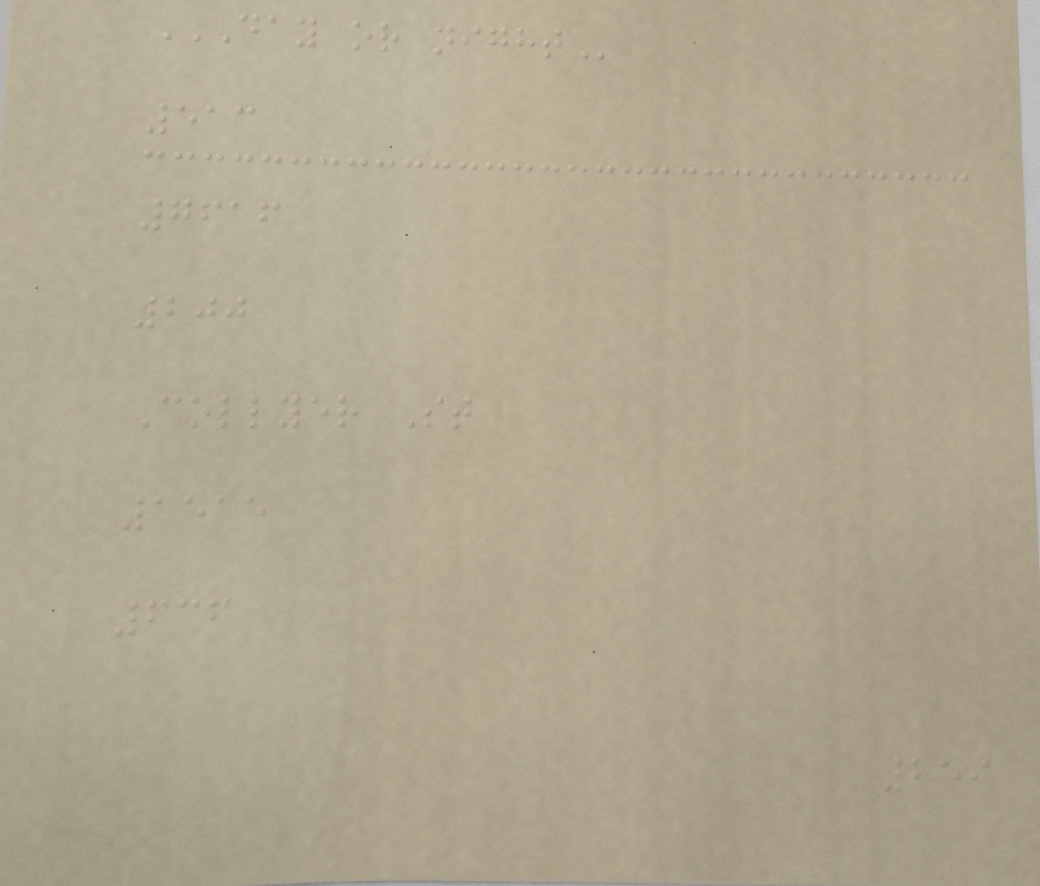DAY OR NIGHT
513
7616
200
Collyer St
1515
636
259
